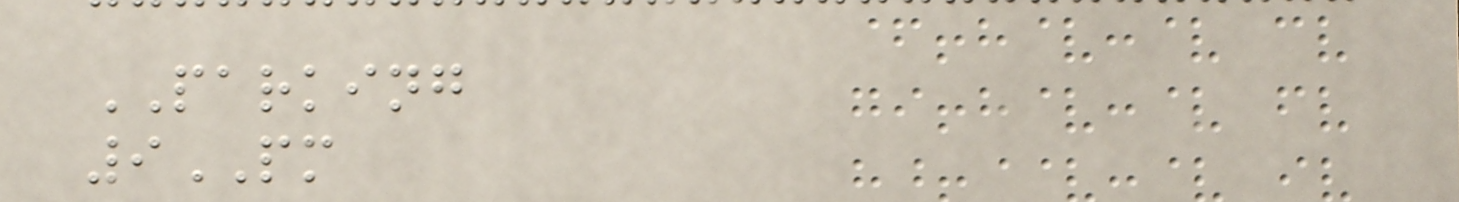PARKING
9PM
